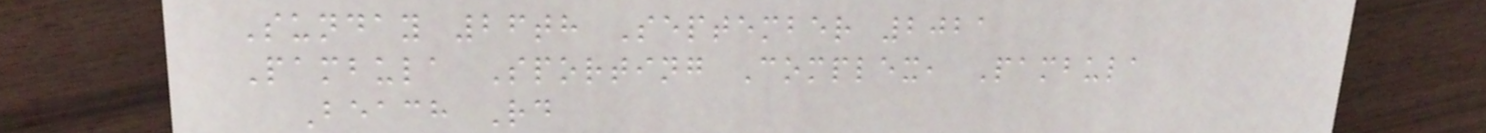Sunday 26th September 2021
Pambula Sporting Complex, Pambula
Beach Rd
